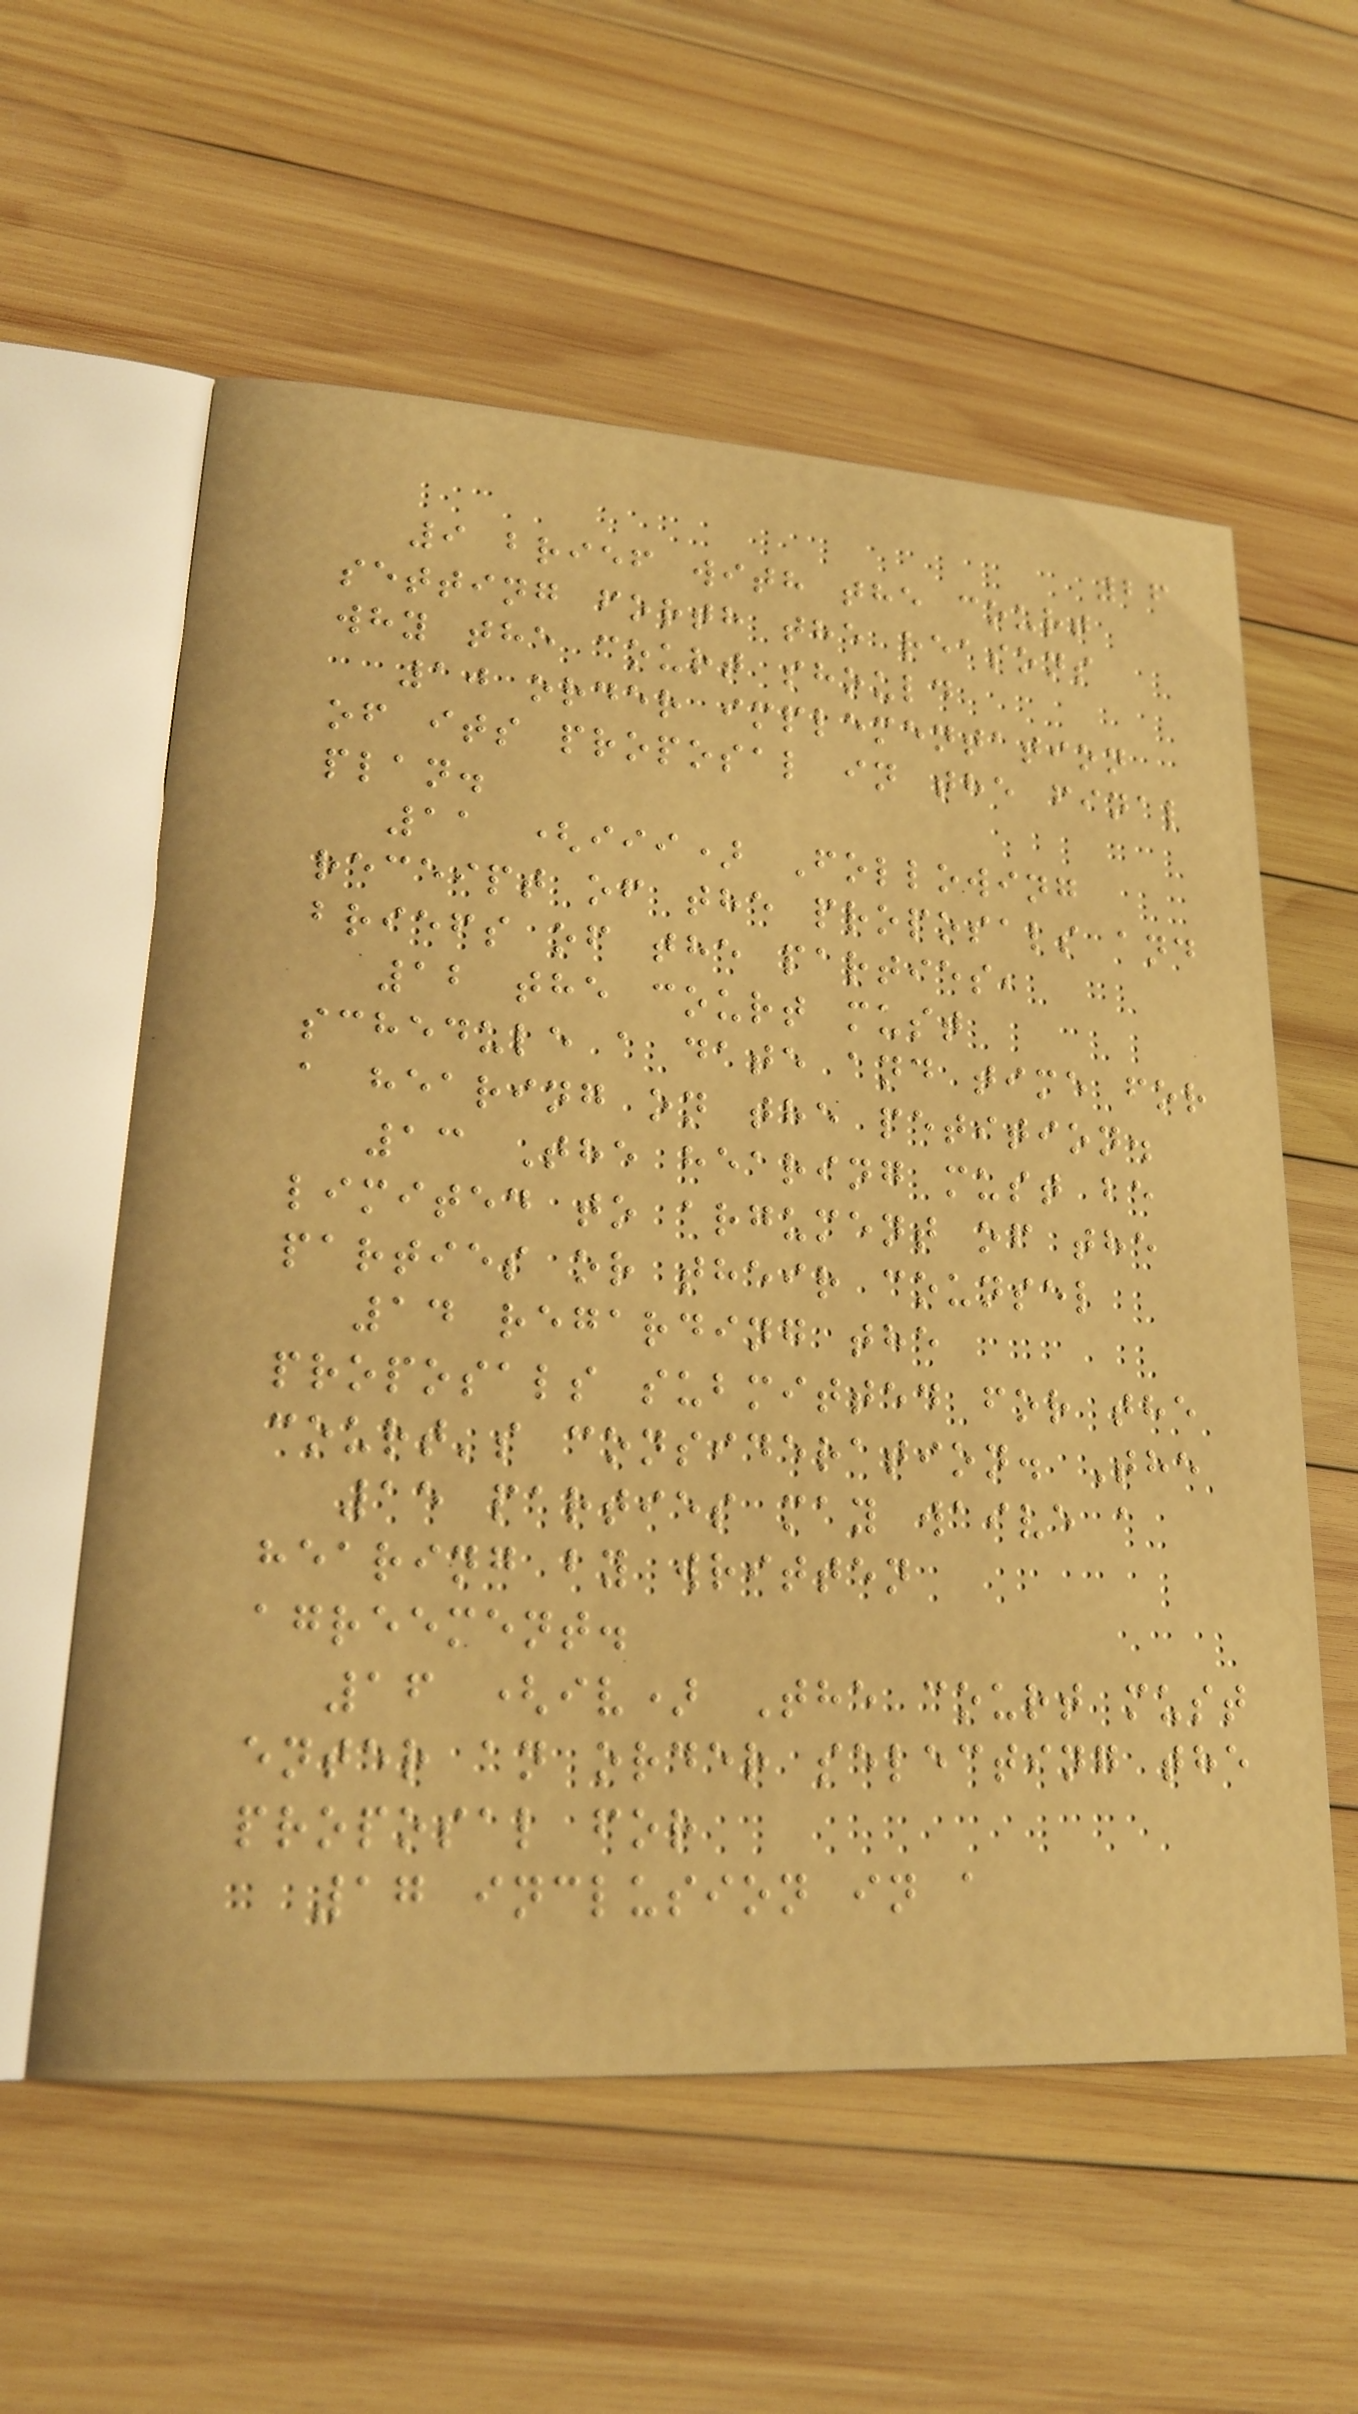26
9 brief with the court
setting forth the reasons
why the court should
10 order implementation
of its proposal in the final
plan.
11 (iii) Following
receipt of the proposals and
briefs of the parties,
12 the court must
schedule a date and time for
a hearing on the petition.
13 The hearing must be
limited to argument of the
parties or their counsel
14 regarding the
proposals submitted for the
court's consideration. The
15 parties may waive a
hearing by written
agreement.
16 (iv) The court must
enter an order selecting the
proposal for
17 inclusion in a
